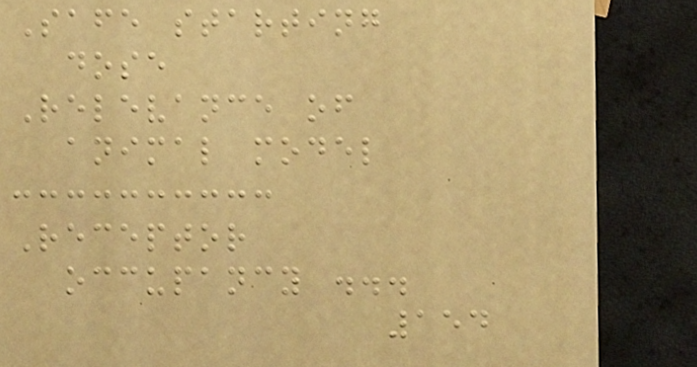Safe starting
dose
Relevance of
animal model
Receptor
occupancy ...
154
